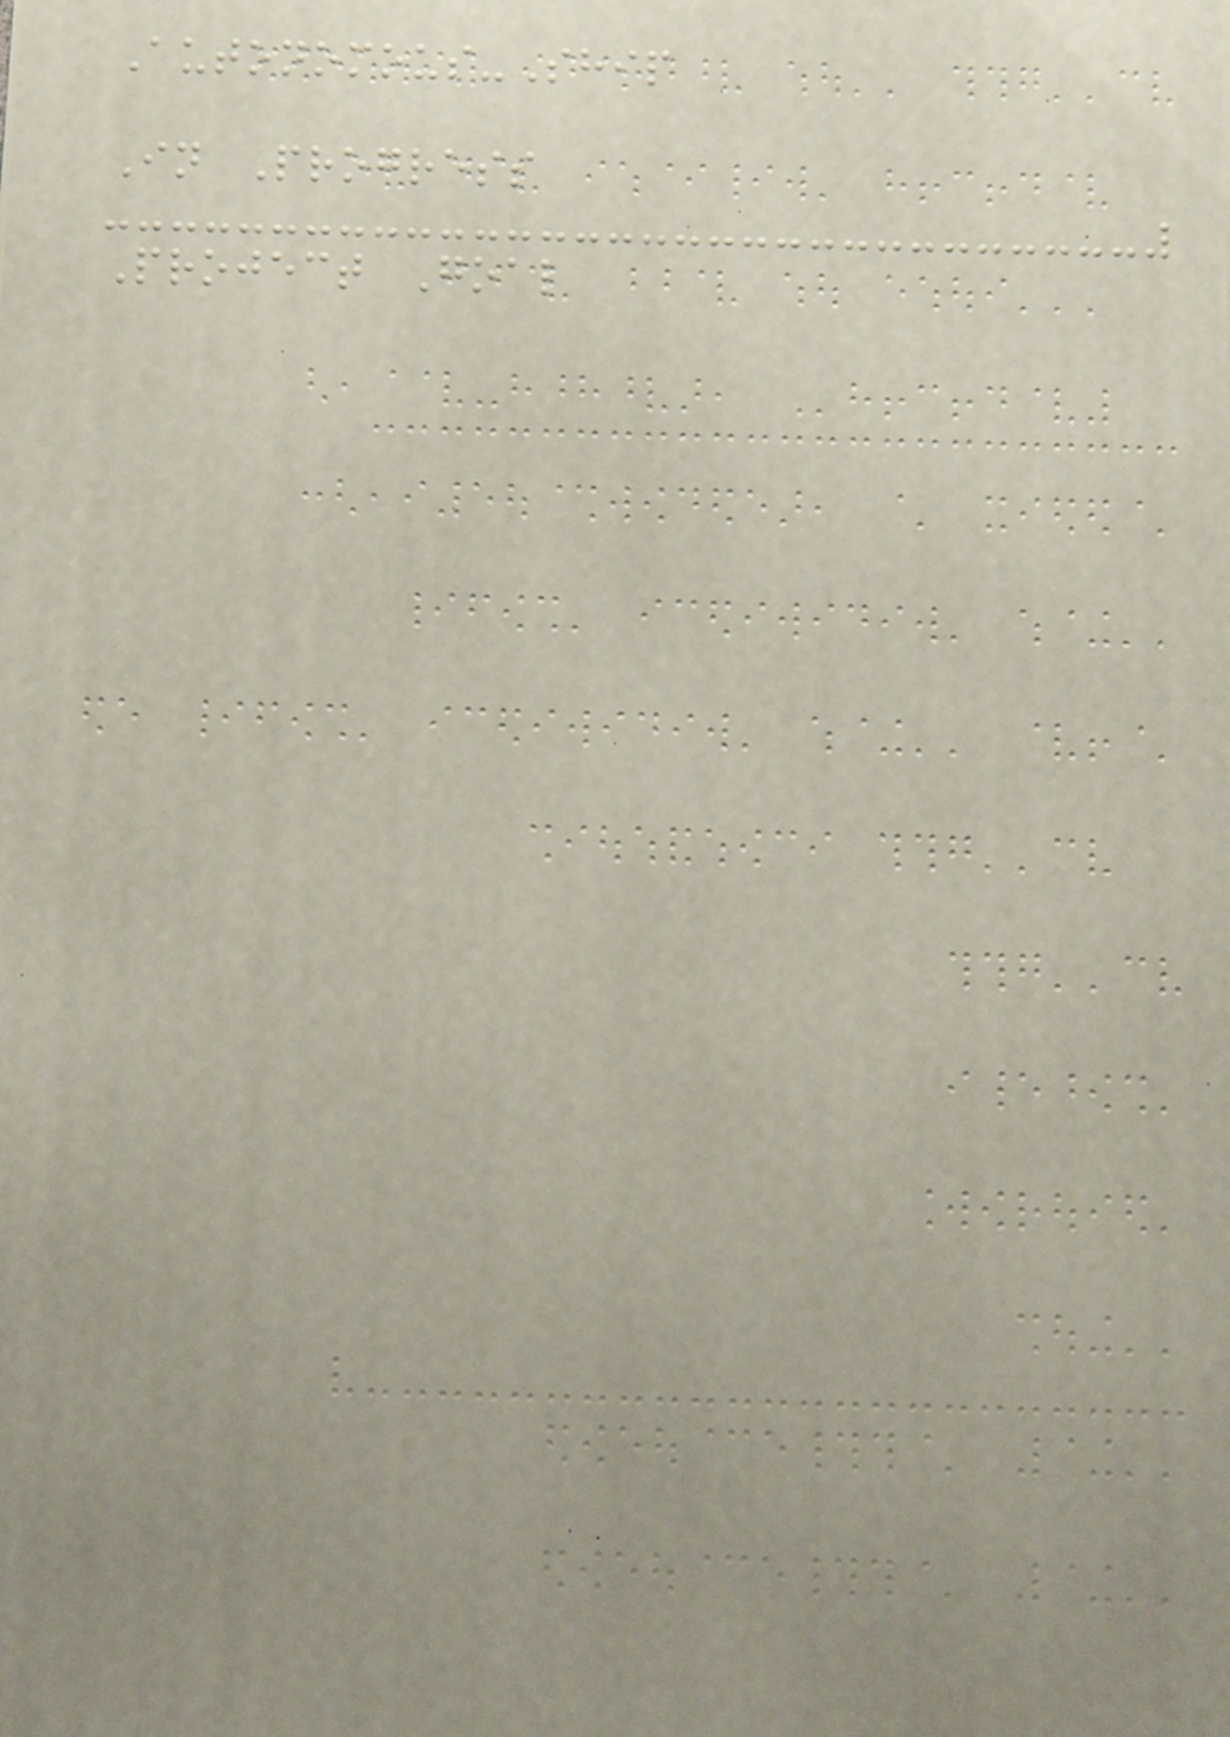Autonomous-Ship
In Progress
Project Goal
